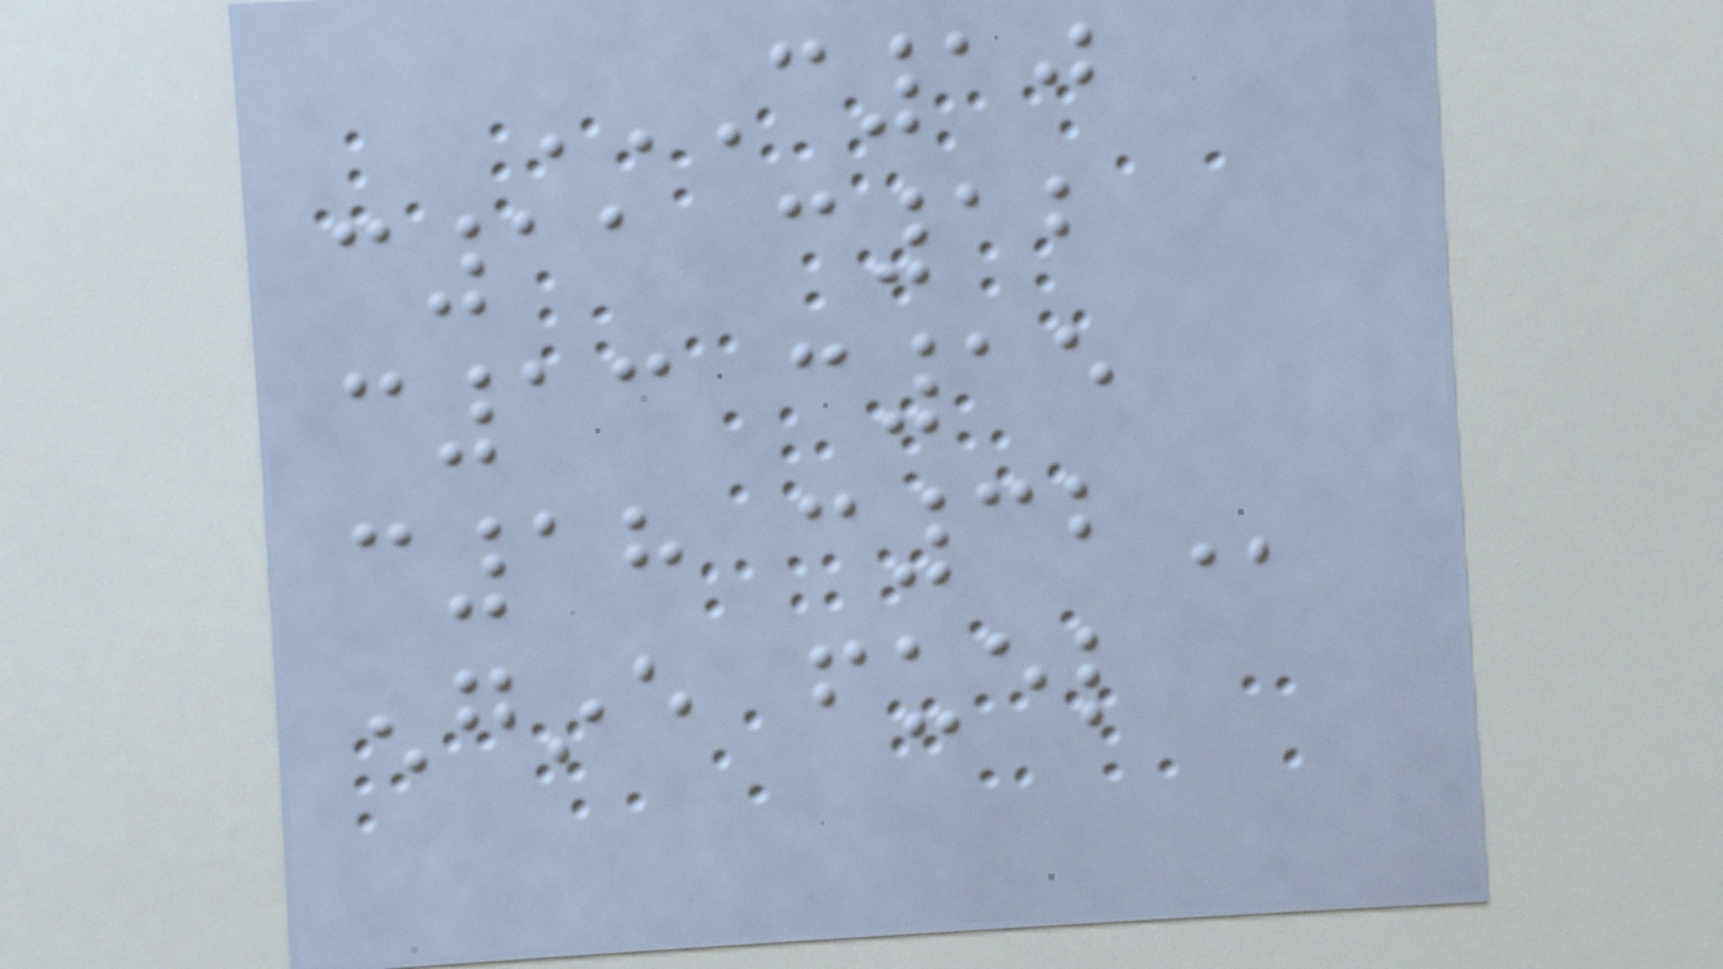C10
C11 C12
C13 C15
C18 C32
engine fuel
